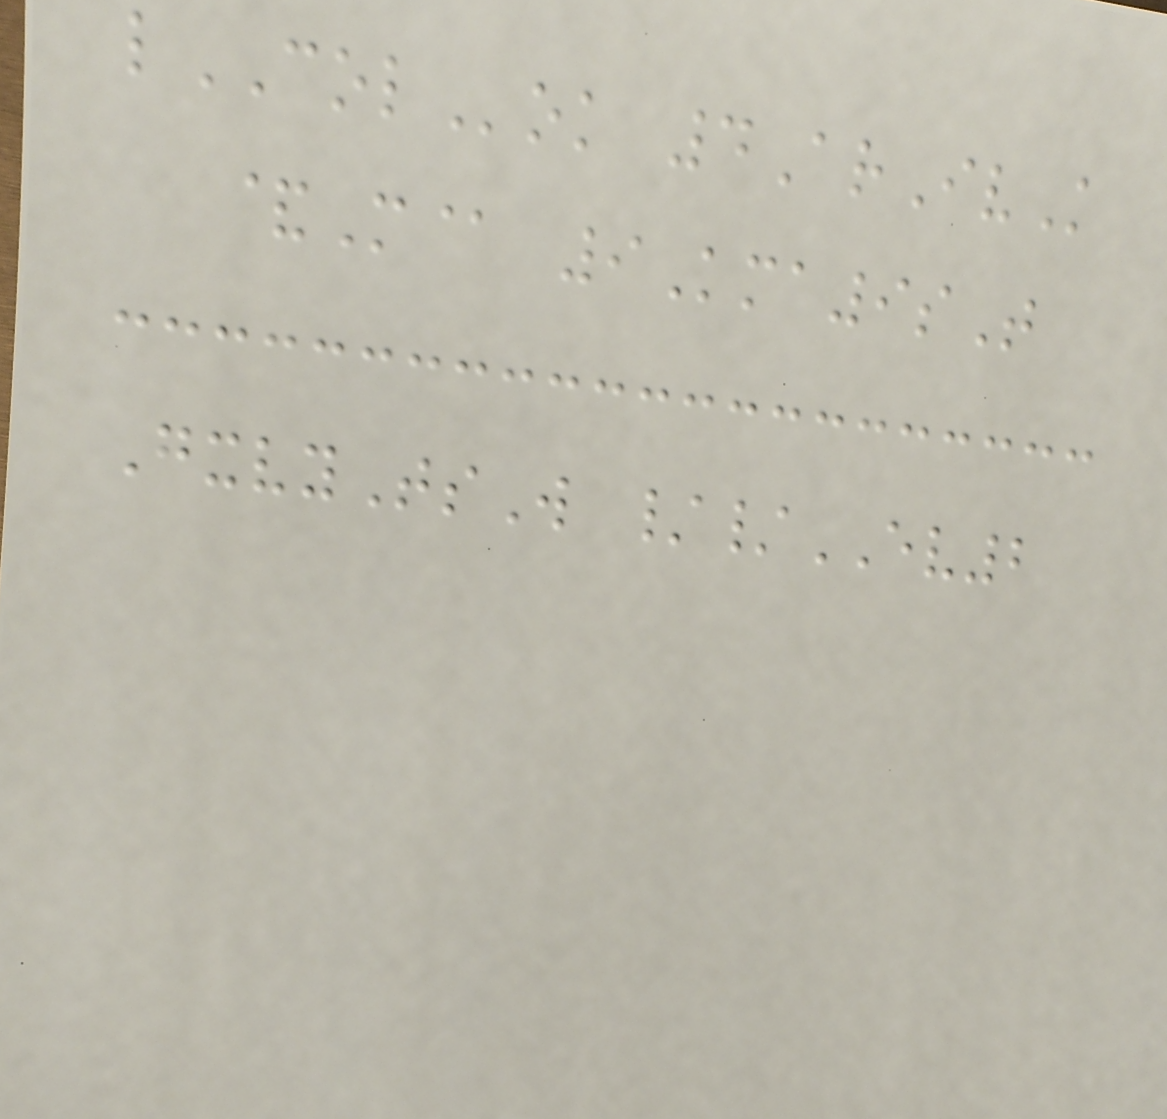lCOLok 4ArIvK
&M@ 9Kma9sT
GxvyTsW //EV2
